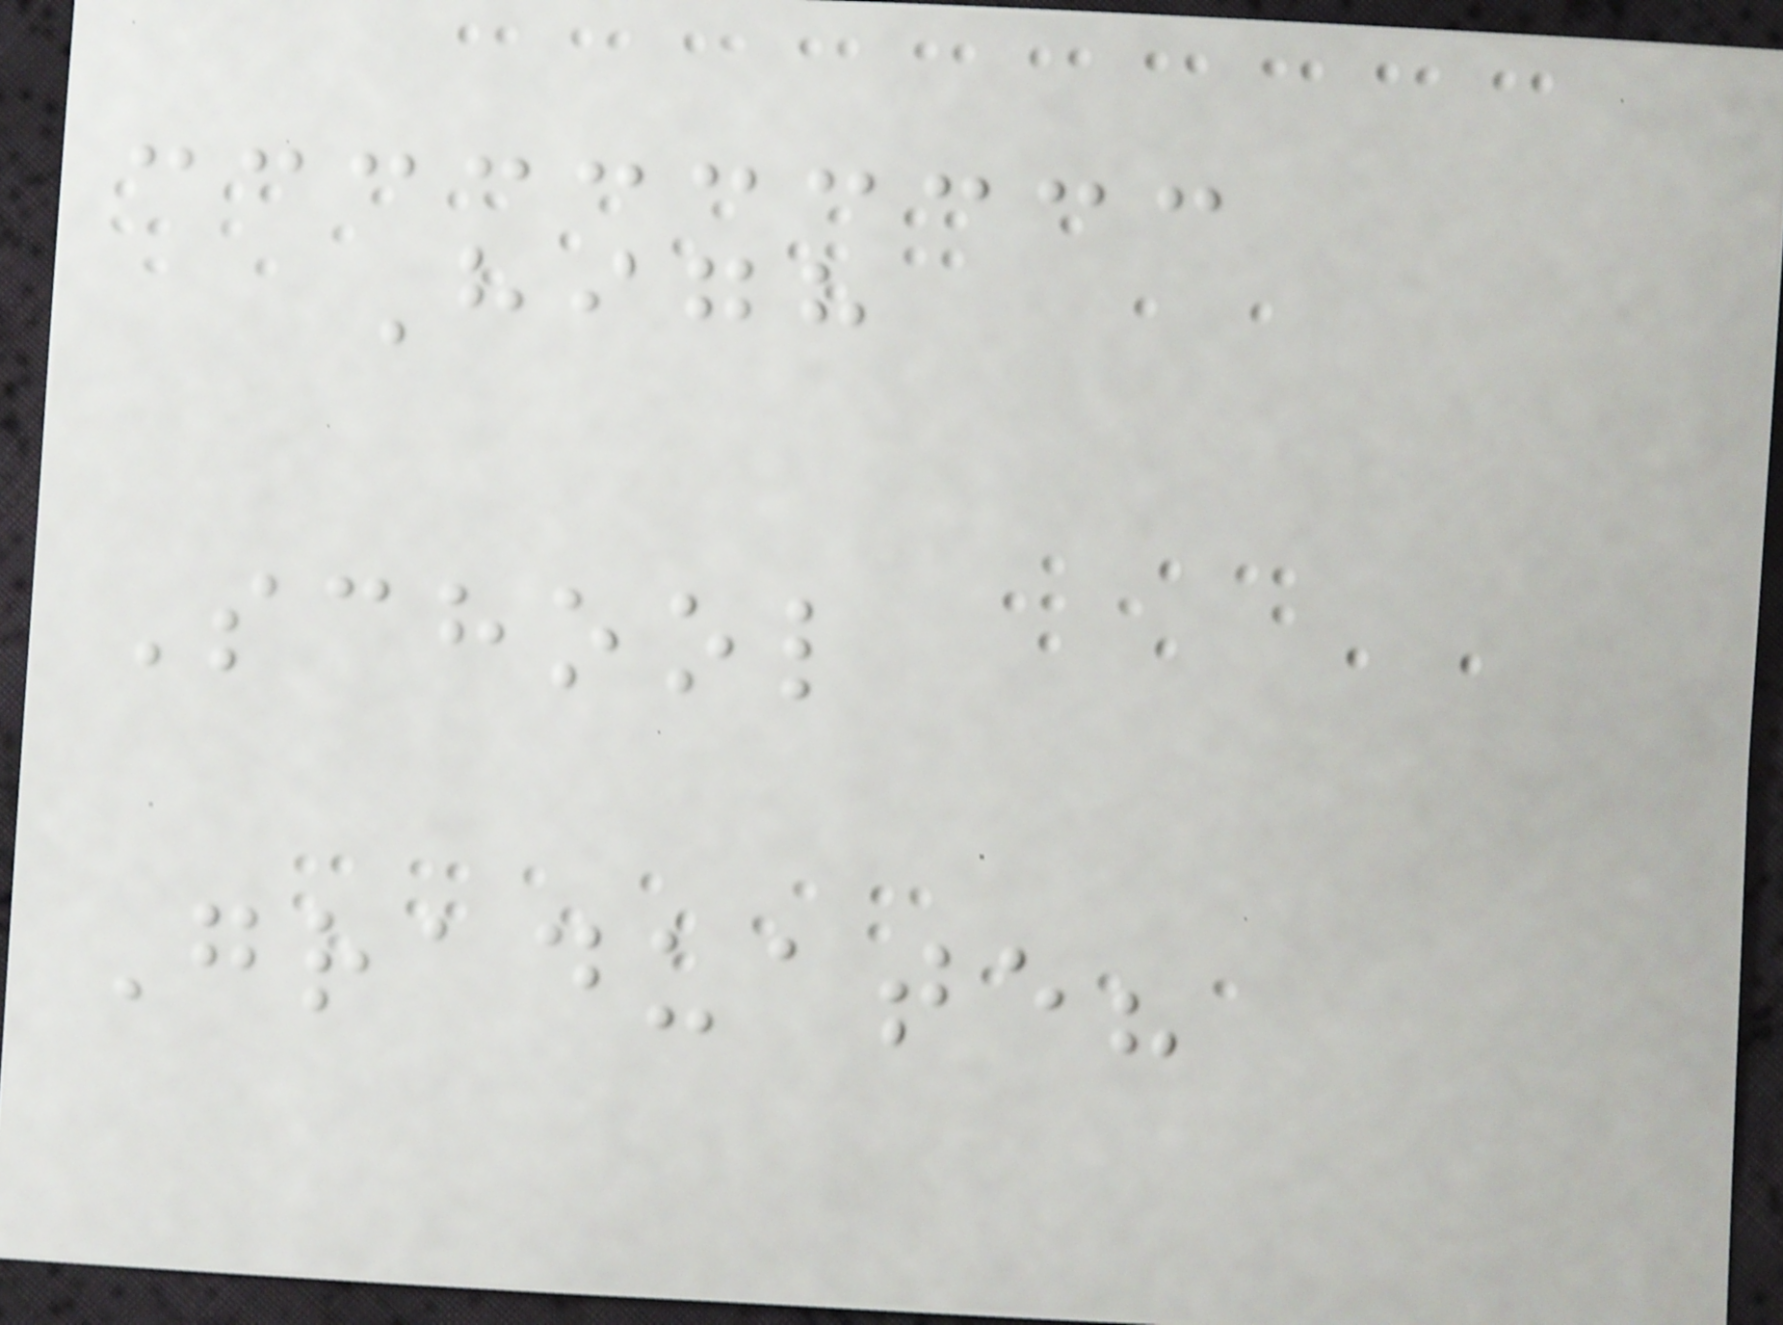High
School
Graduate?
